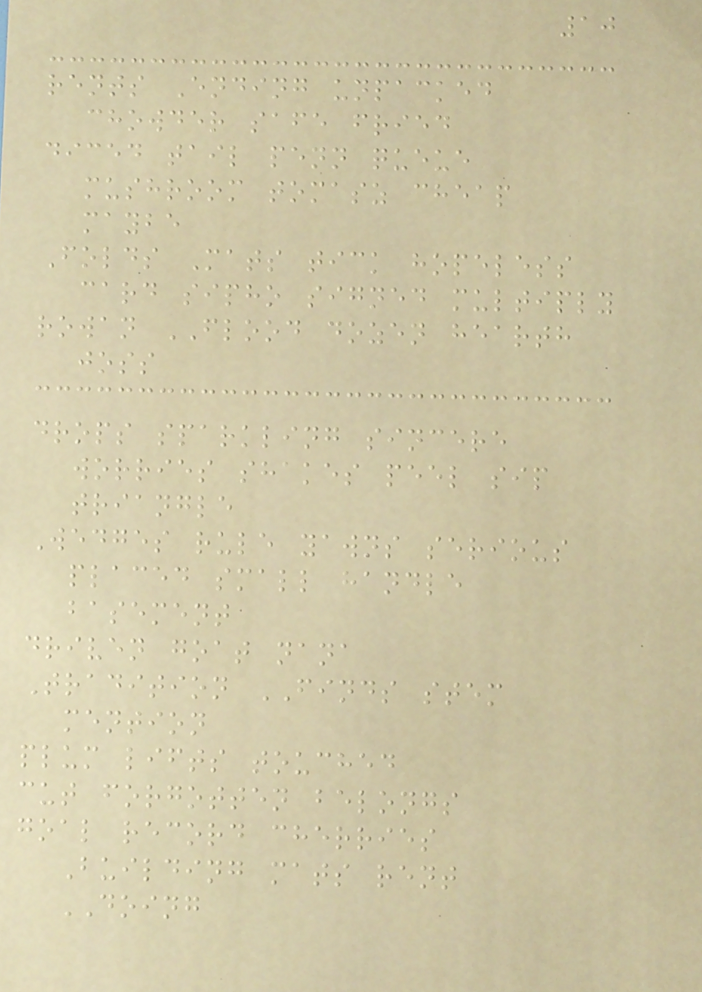10
rents Ending unpacked
chowder safe fried
diced tail penn queue
mushroom tomasz cheap
maybe
Folds Mats tick hopeless
card sipho signed multiply
rowan FLOOD dozen hearth
joss
drops sparkling sincere
worries shakes peel sip
triangle
Wedges rule yawns serious
placed small handle
basement
driven goat nana
Tradition FINDS stem
mention
plum lifts touched
cut forgotten belongs
goal record cherries
Building mats rent
DOING
